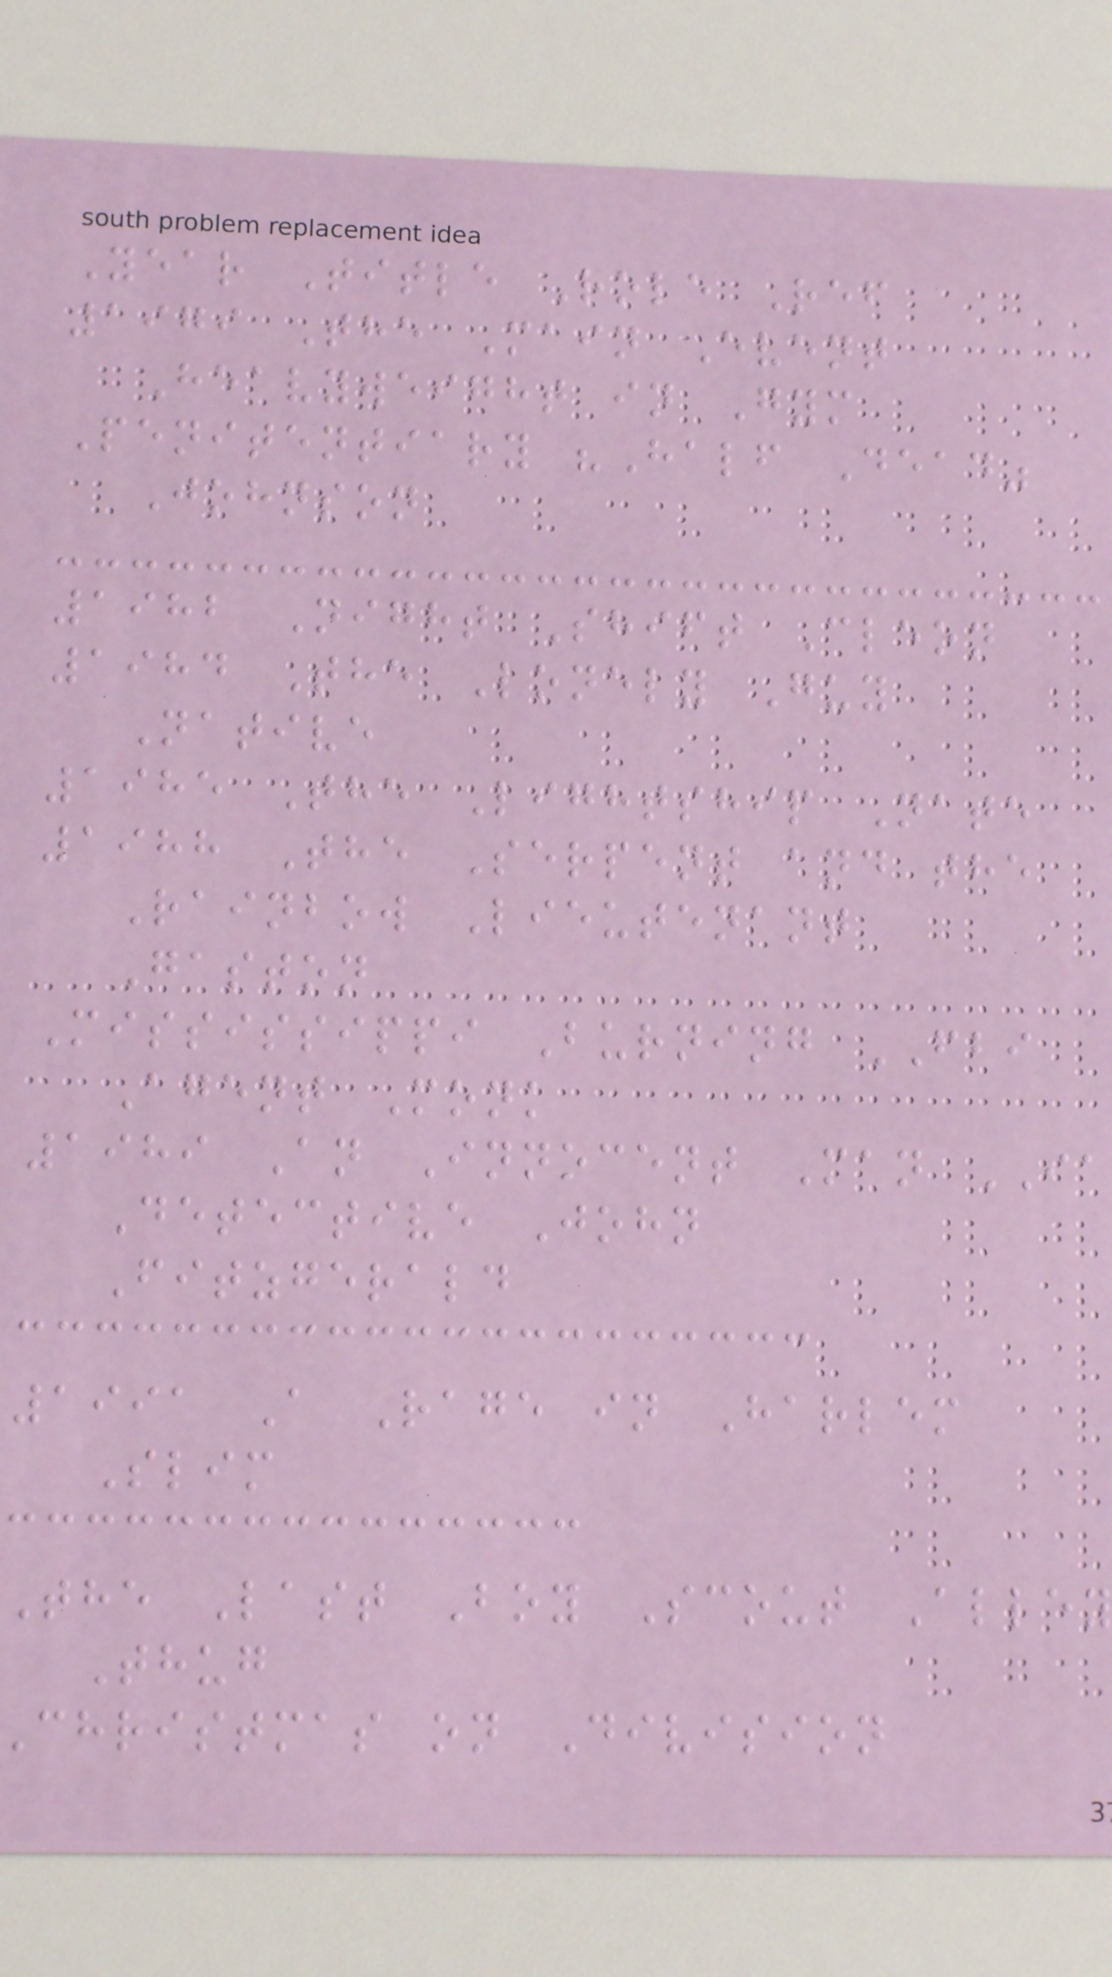Year Title Role Ref
1979 The Main Event
Heavyweight in Gym
Penitentiary "Half Dead"
Johnson
1982 Night Shift Cleon
1984 The Lonely Guy
Native
1985 The Lightship Nate
1988 The Serpent and the
Rainbow Lieutenant
Gaston
Mississippi Burning FBI
Agent Monk
1989 An Innocent Man IA
Detective John
Fitzgerald
1991 A Rage in Harlem
Slim
The Last Boy Scout Alley
Thug
christmas on Division
